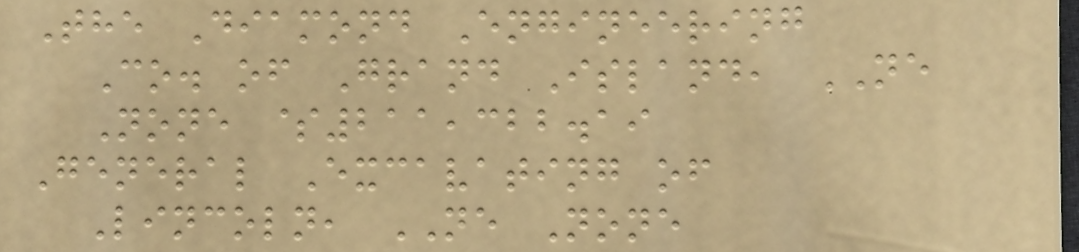The Diamond Engineering
Co. of Grand Island, NE
None $211,322.19
General Excavating of
Lincoln, NE None
